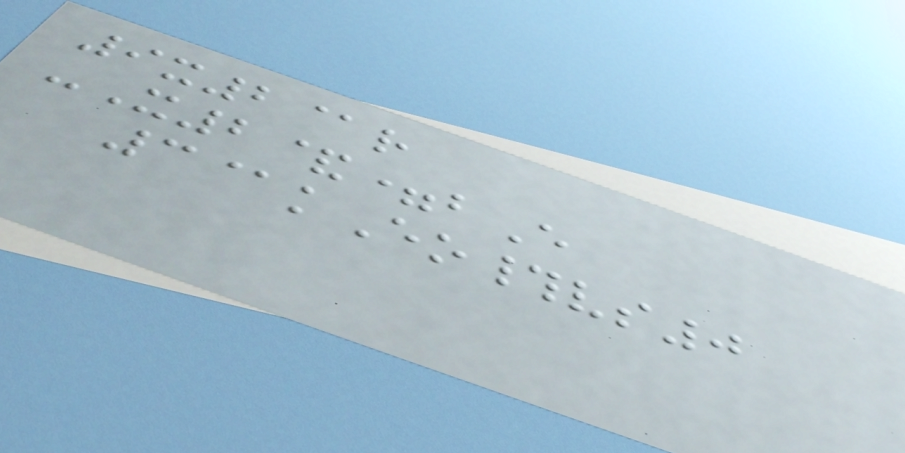9x2@r
-X2&=bE
3@kEo#vs0
